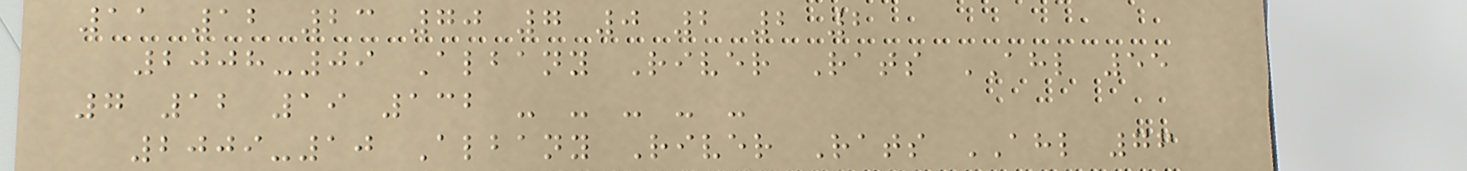11 12 23 70 7 0 2 2 2
2008-09 Albany River Rats AHL 55
7 12 19 132 - - - - -
2009-10 Albany River Rats AHL 76
